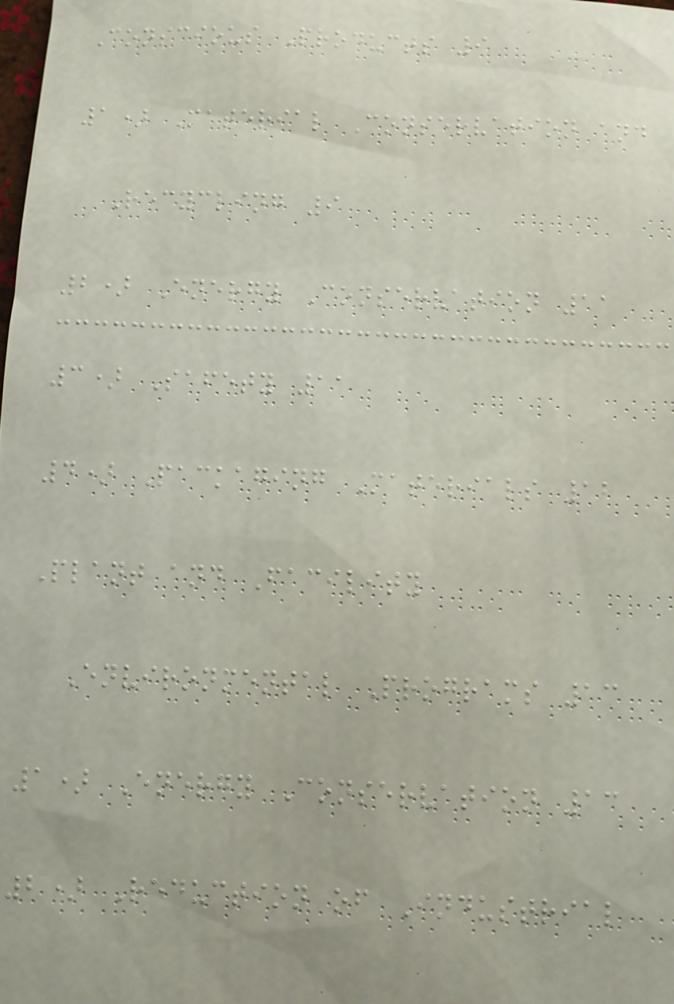Conscious Products 9
1) Material Conservation and
Recycling 9
2) Energy Conservation 11
3) Safety 11
4) Packaging Materials 12
Plant and Facility
Environmental Programs 13
1) Energy Conservation 13
2) Reduction of Industrial
